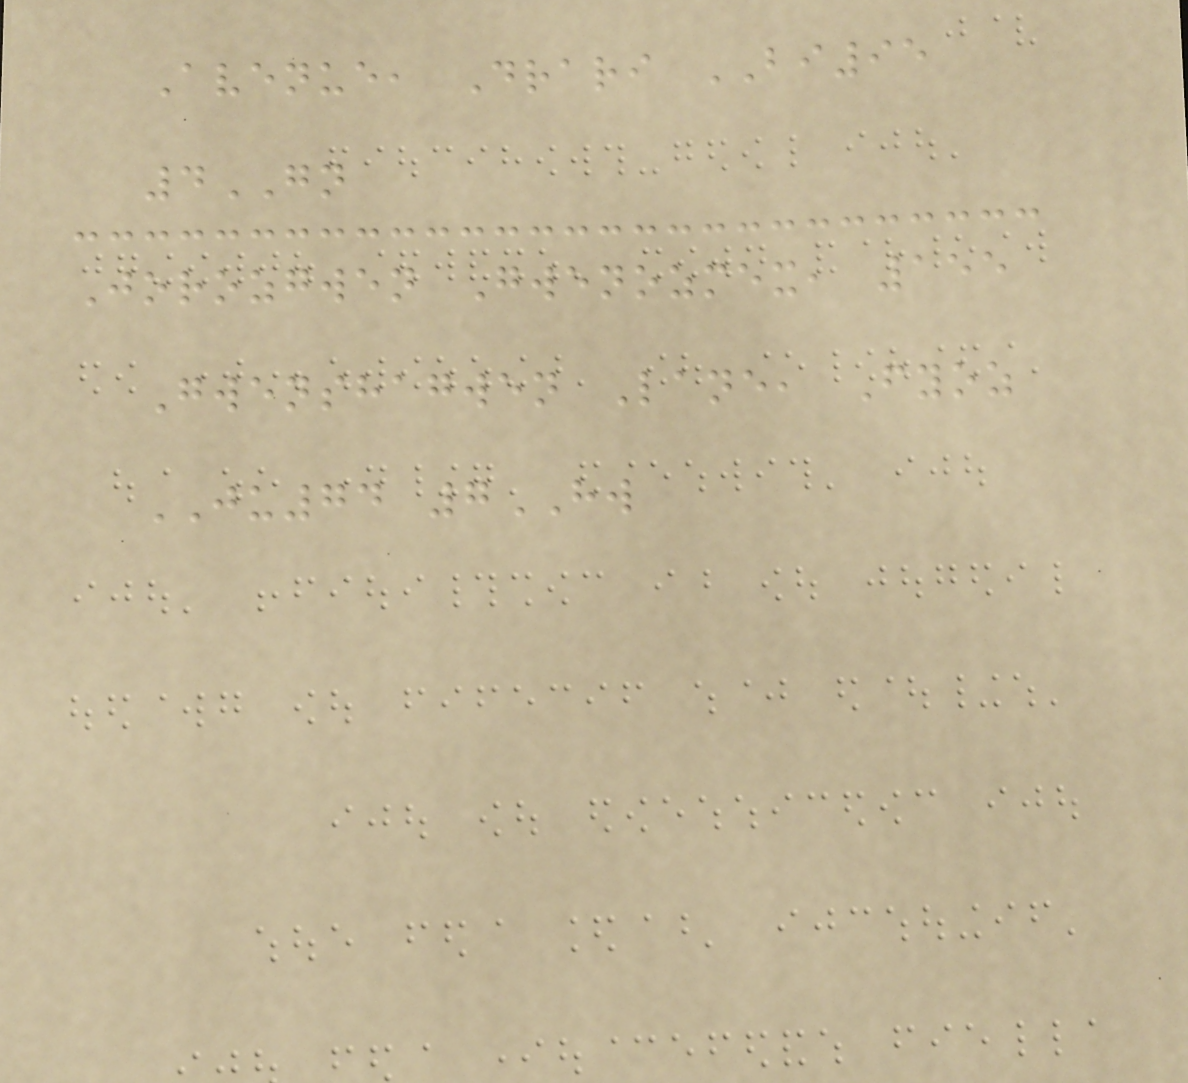Avenue, Drari BI95
4GN
Jorozgwen Gwenozmex, 155
Gwenshagwen Lane, Fyoz
JU74 7HW
